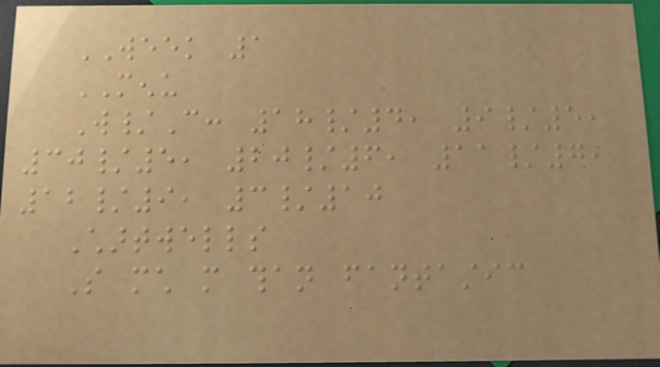WEEK 1
MENU
W/C: 18/4, 9/5,
30/5, 20/6, 11/7,
12/9, 3/10
Chartwells
So much more than fantastic
